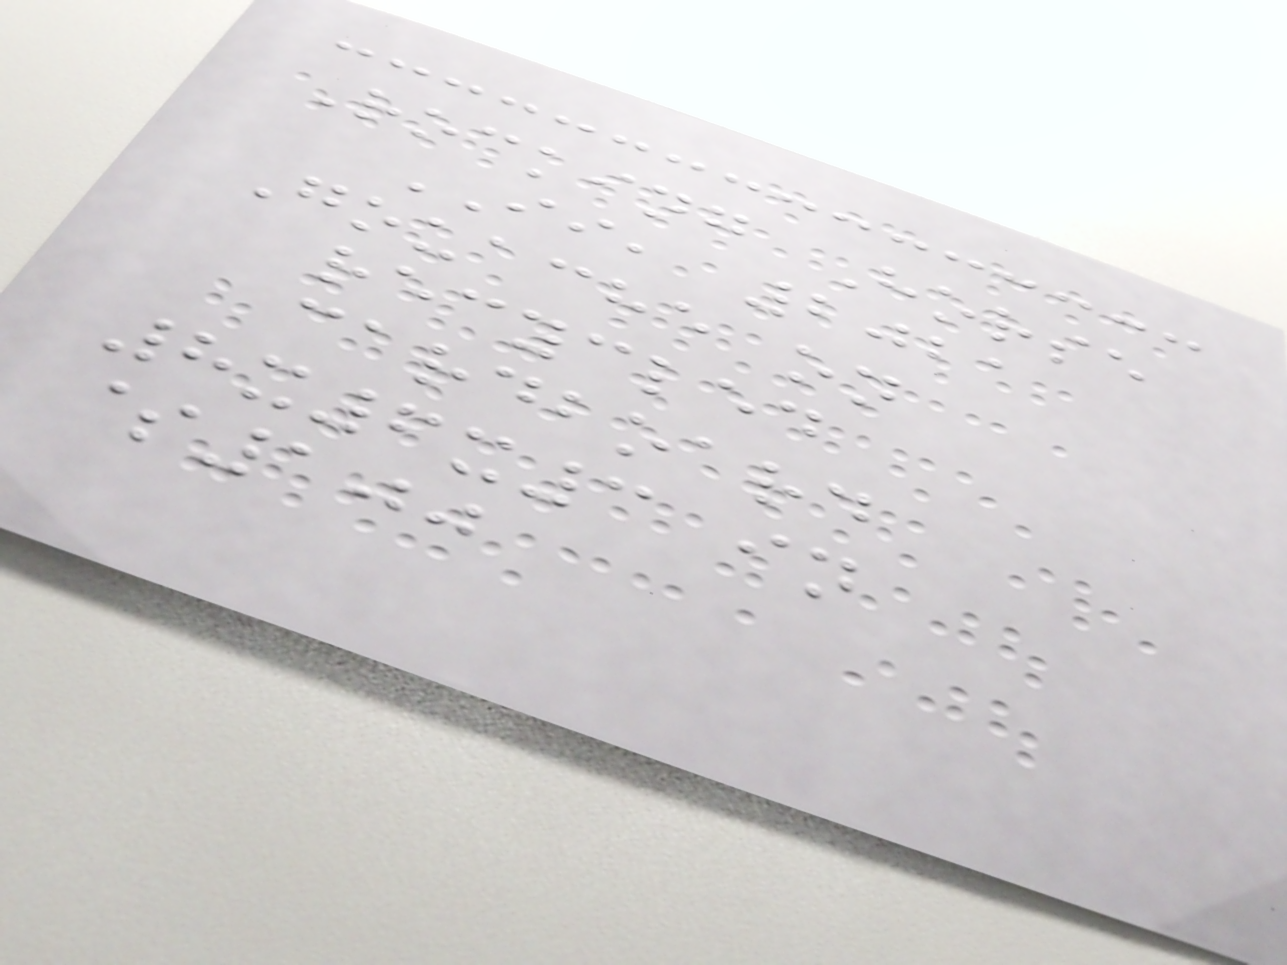Rocking Horse
II, 2021
Gouache on
recycled
cardboard
8x6x3 in
$100
